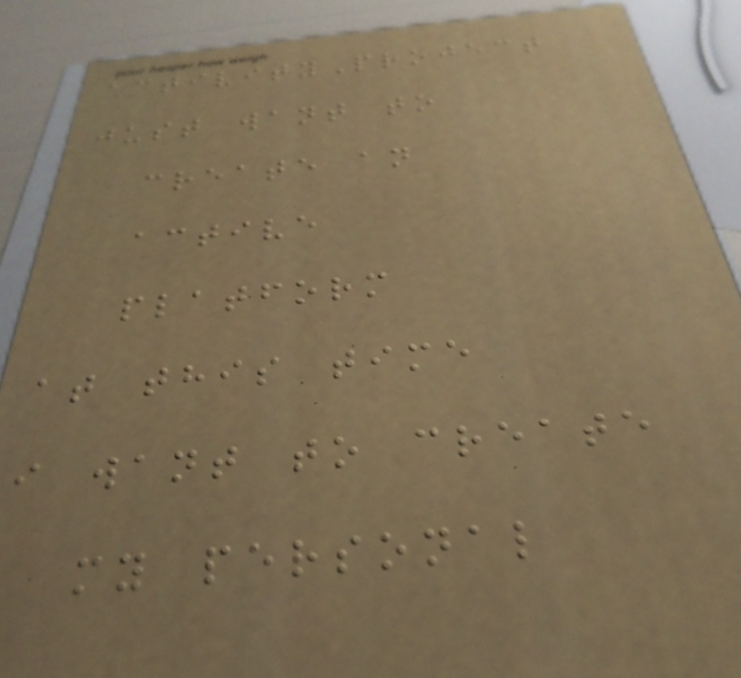activityProject
just want to
create an
active
platform
at this time
i want to create
my personal
